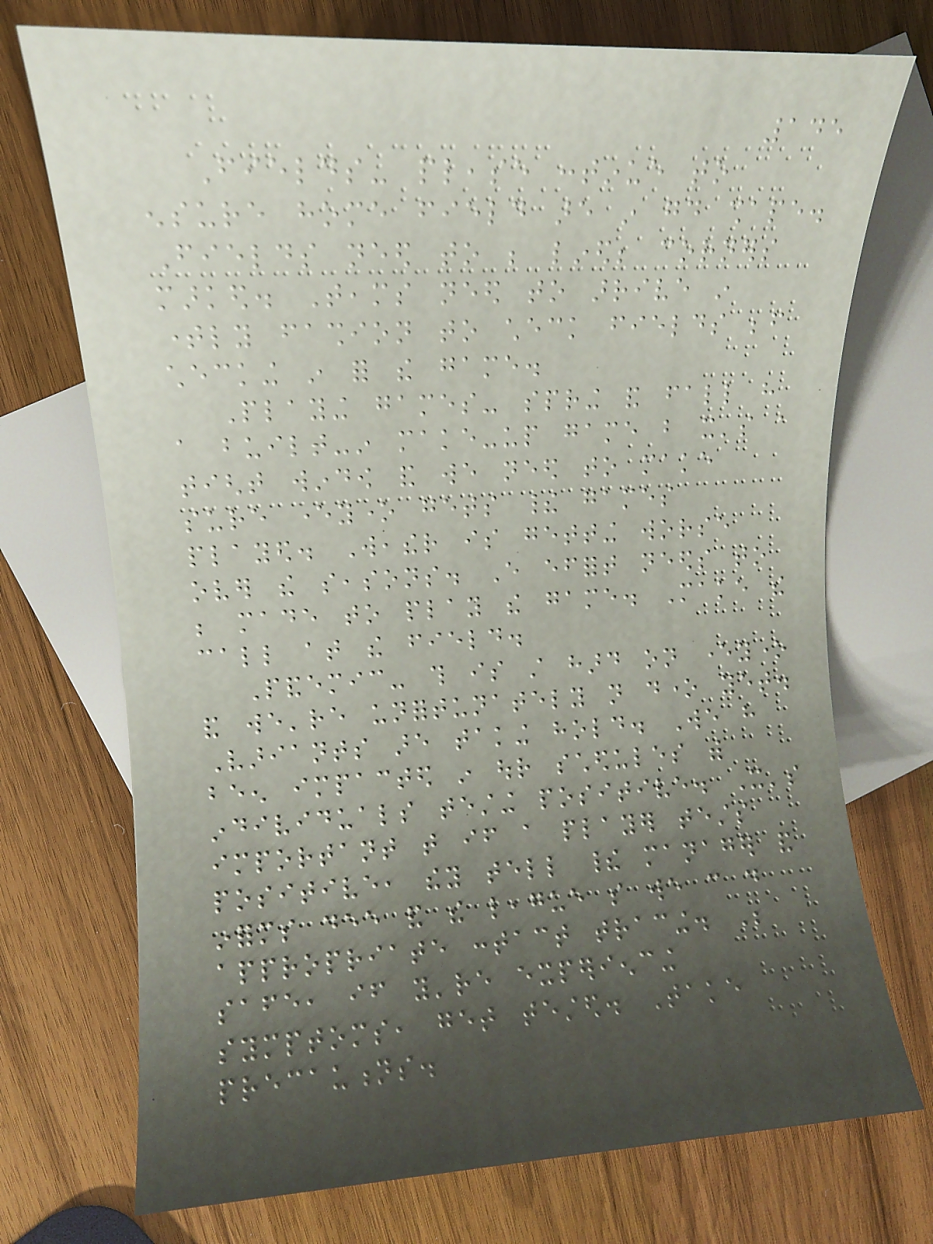145
Fields- please continue to
ensure home field are in good shape.
Fields need to be lined; corners
marked. Teams need to arrive in
timely fashion to check fields before
checking in for the game.
Playing games- spring and fall have
a built-in make-up game but it's a
tight window and we need to make
sure everyone gets their games
played. Weather is getting worse
over the seasons. Every effort needs to
be made to play the game. Make the
call at the field.
Pandemic- this is still hard on everyone
and we're unfortunately not done yet.
Variants are taking hold. We have
been impacted in our schedules with
individuals testing positive. It's
important that if a player tests
positive, they tell their manager and
informs dee and the league so we can do
appropriate contact tracing. Be
safe, if you're experiencing
symptoms, get tested. Take
precautions.
